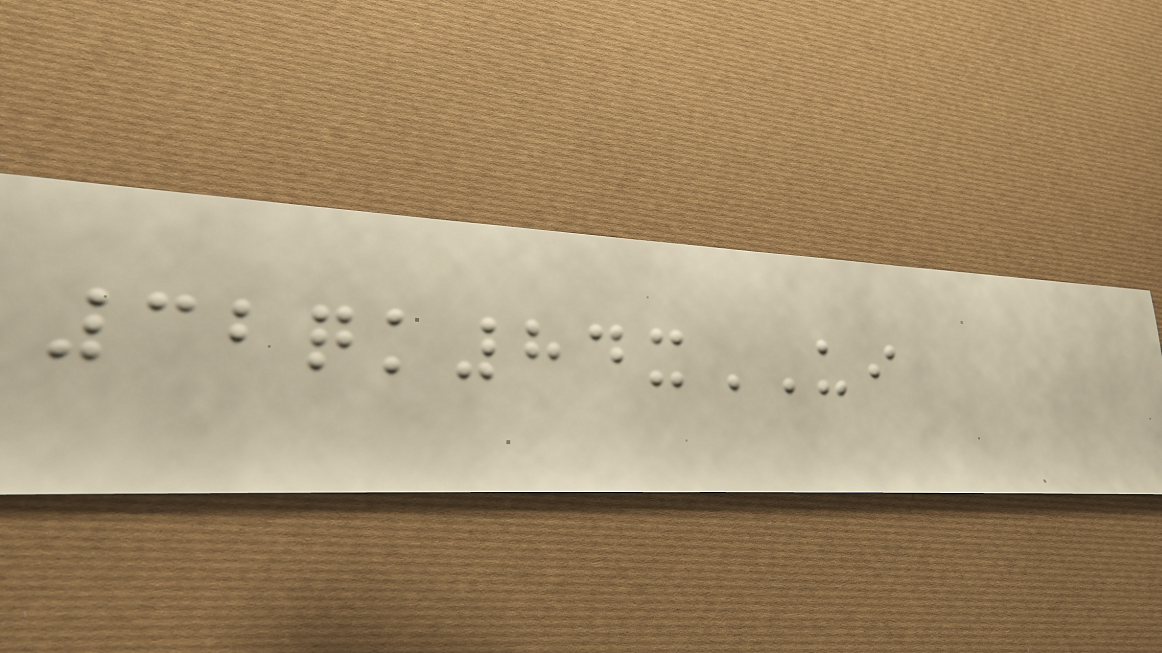32qk84xUI
